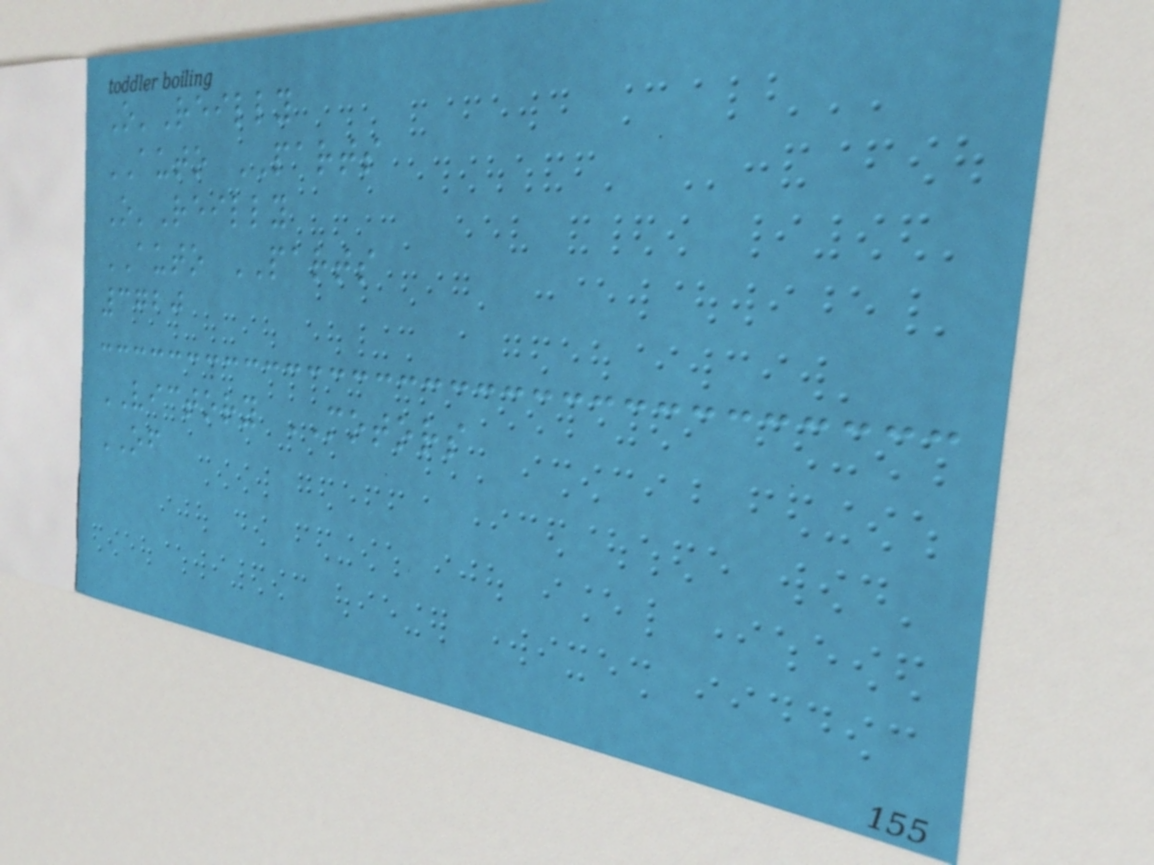O'Reilly
AUTO PARTS
O'Reilly
AUTO PARTS
3720
VICTORY MOTORS
OF
